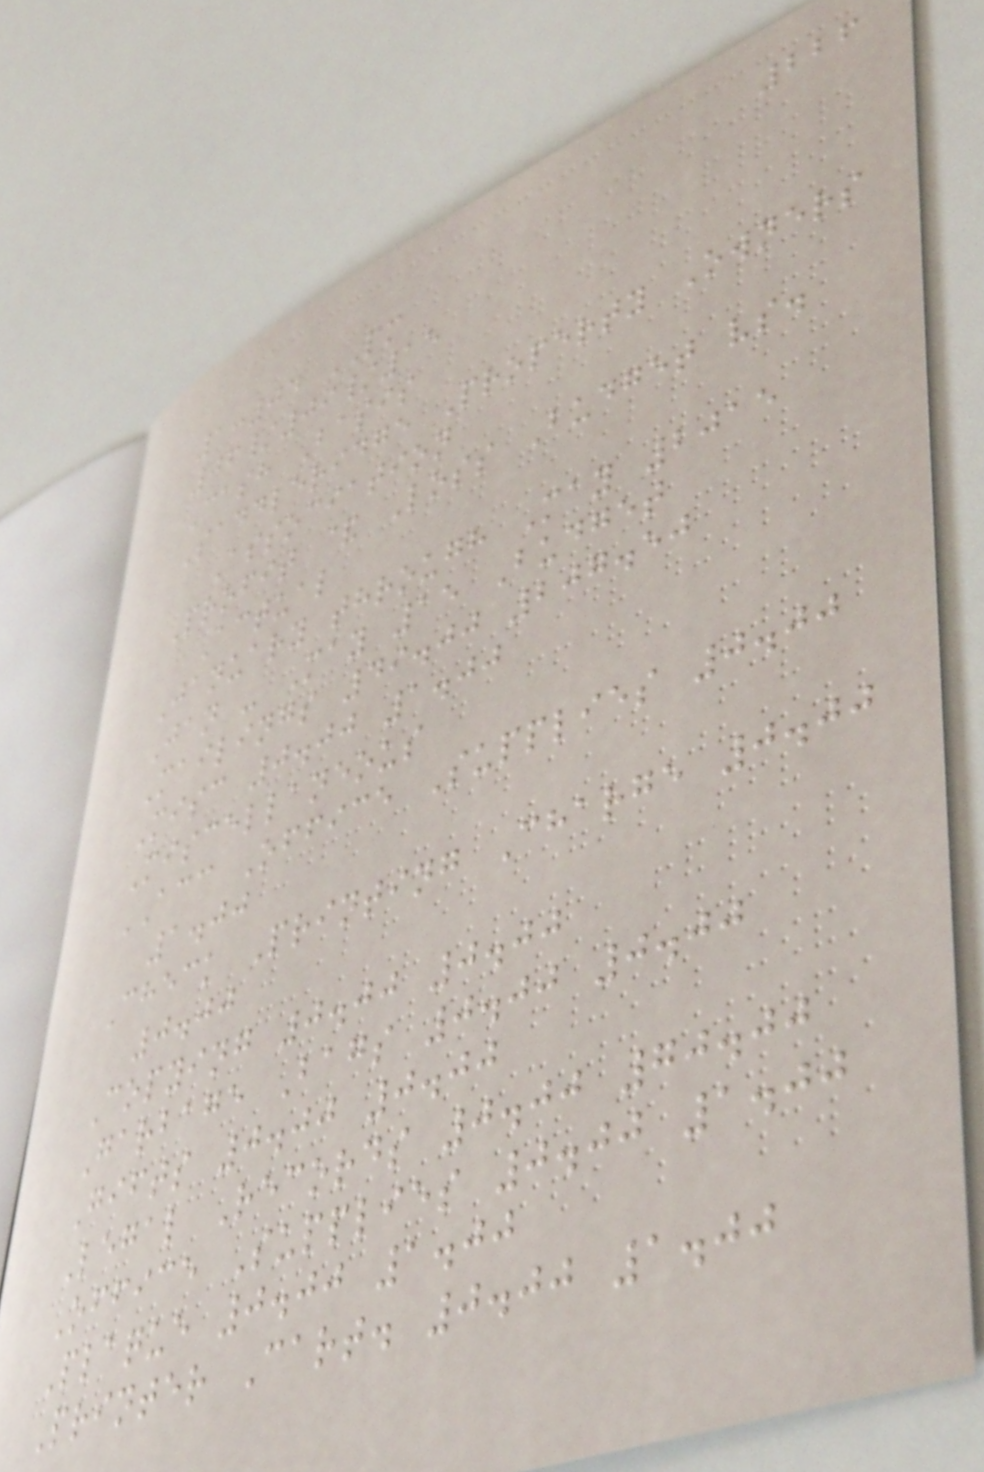226
1:04 PM
06/09/15
Cash Basis
Saddleridge Property Owners
Association
Profit & Loss Budget vs.
Actual
January through May 2015
Jan - May 15 Budget
Mailings 49.00 207.50
Misc 0.00 1.00
Miscellaneous
ACC Office Supplies 0.00
1.00
Check Printing Charge 0.00
0.00
Copying 0.00 0.00
Garbage Bags 0.00 0.00
Gifts 0.00 0.00
Legal Records 0.00 70.00
Office Supplies 0.00 1.00
Plaque 0.00 1.00
Printer Cart. 0.00 1.00
